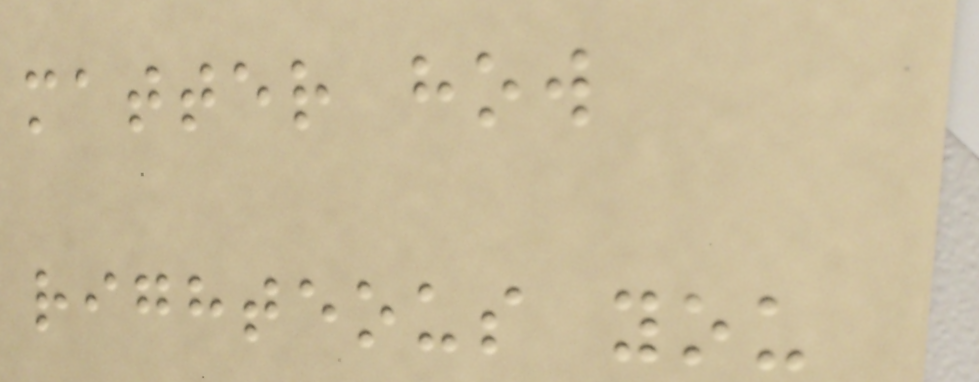matter how
righteous you
